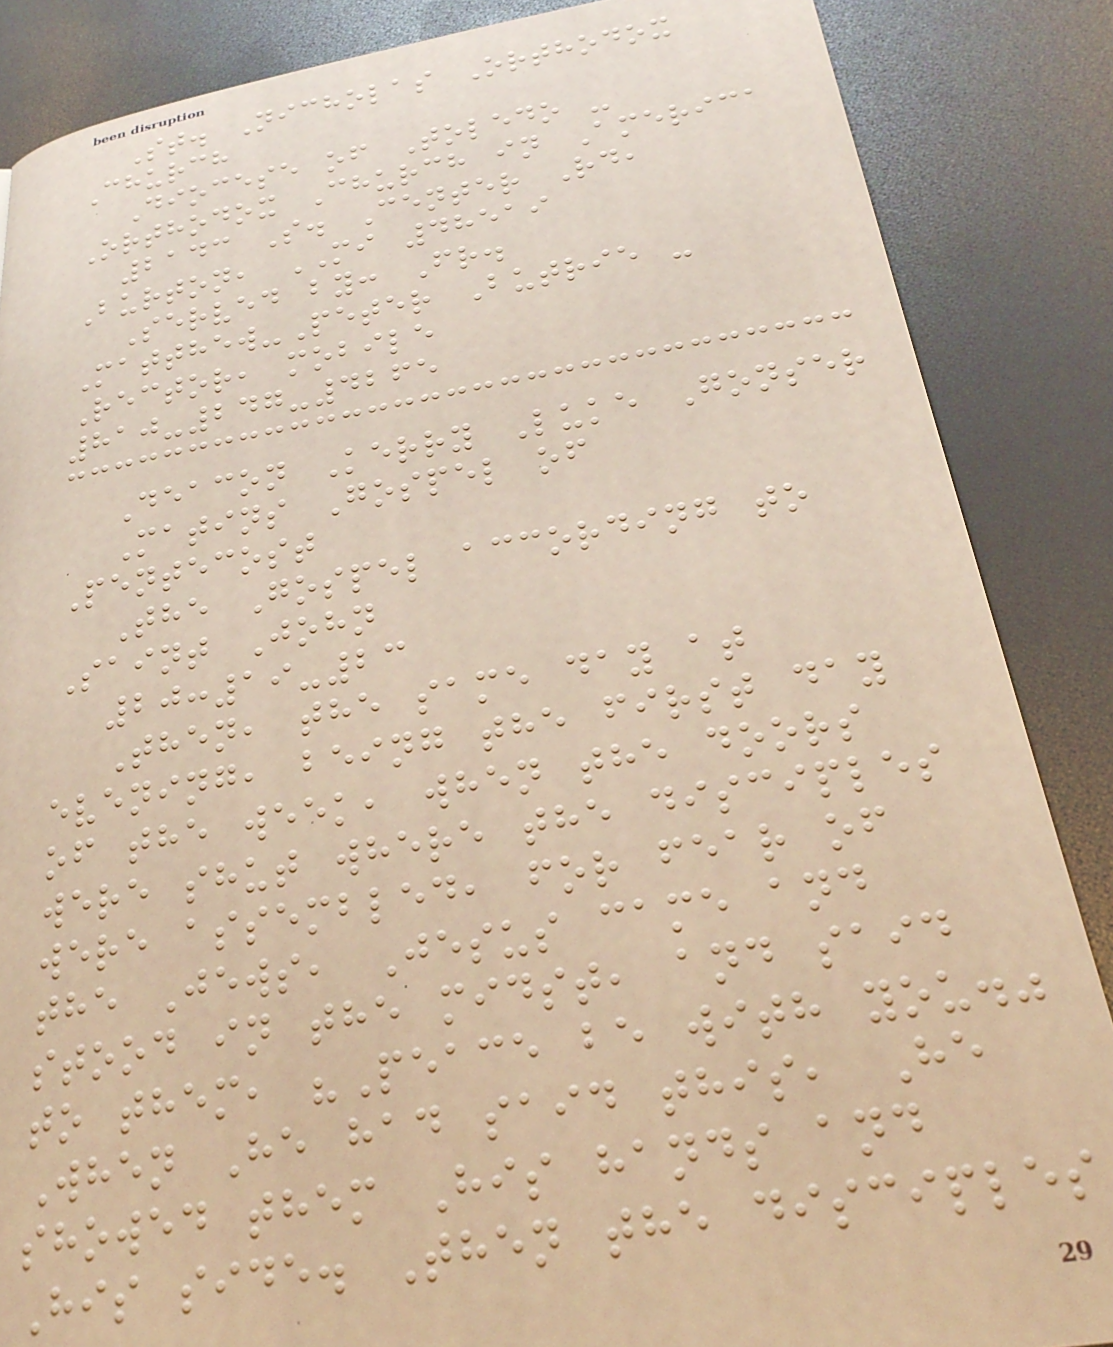St. Nicholas Orthodox
Church
Diocese of Toledo -
Orthodox Church in America
2143 S. Center Rd,
Burton, MI 48519
Served by: Fr.
Matthew-Peter Butrie -
Rector, mobile
810-247-4265
Deacon Kerry Luke Gonser
Matins Gospel of
Pentecost
The Gospel according to
Saint John
20:19-23
Then, the same day at
evening, being the first day
of the week, when the doors
were shut where the disciples
were assembled, for fear of
the Jews, Jesus came and
stood in the midst, and said
to them, "Peace be with you."
When He had said this, He
showed them His hands and
His side. Then the disciples
